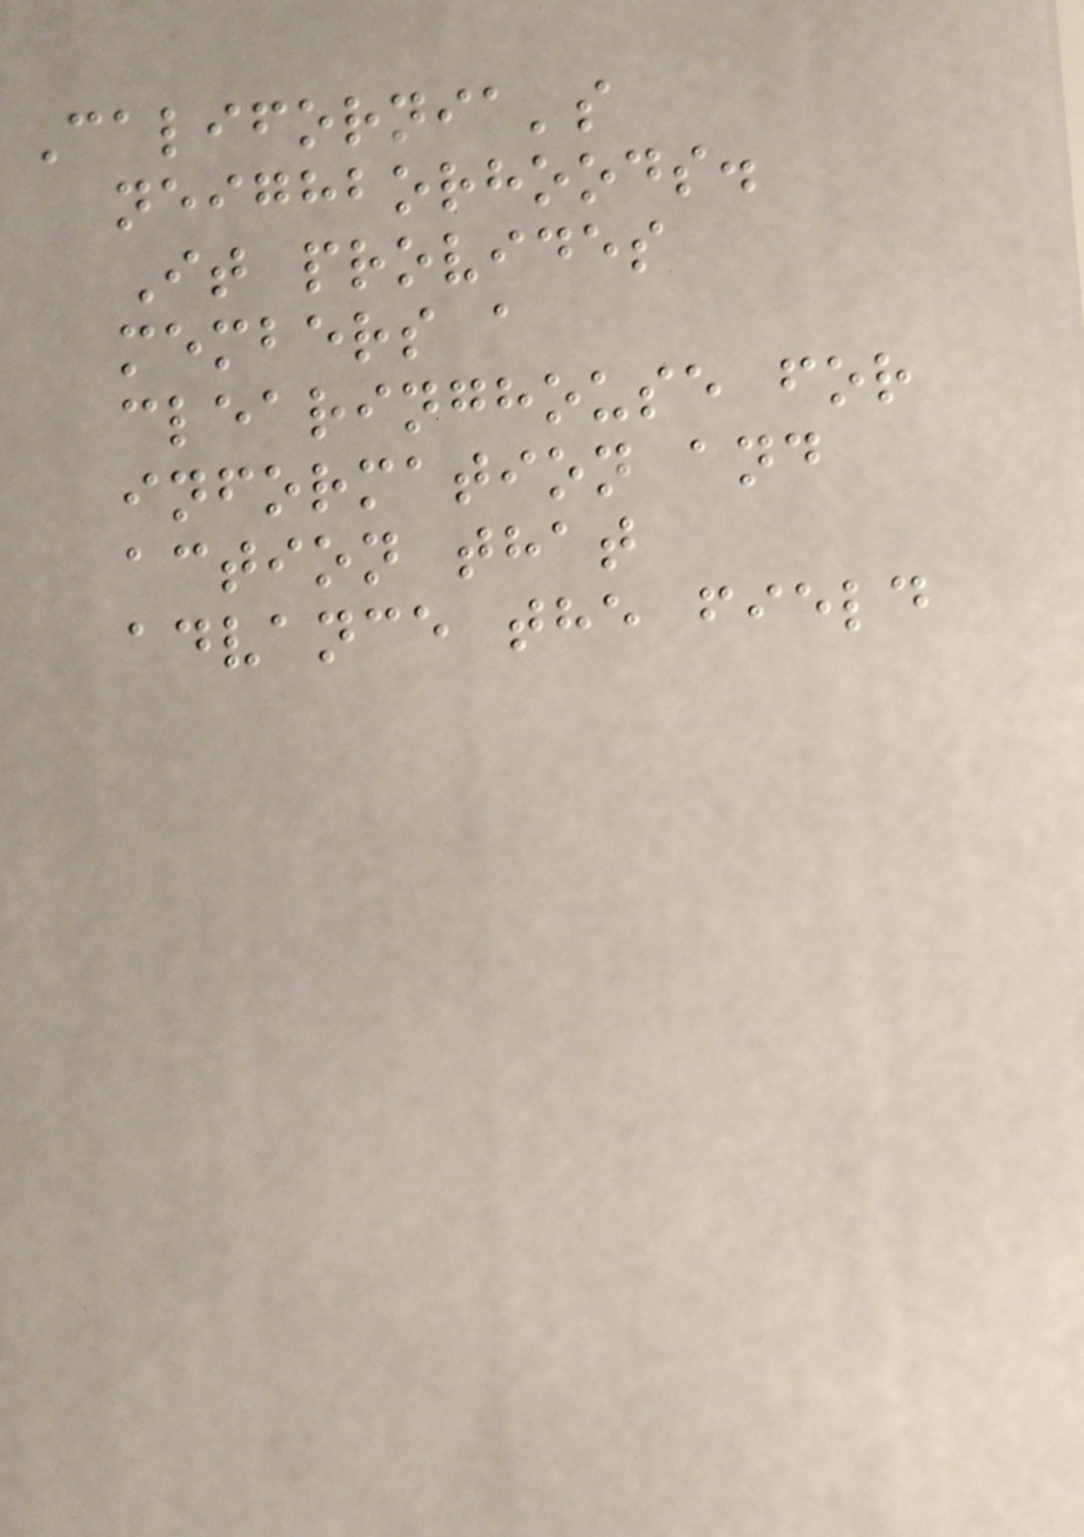California's
neighborhoods.
It provides
members a
clearinghouse for
information and
action that
advance the field
